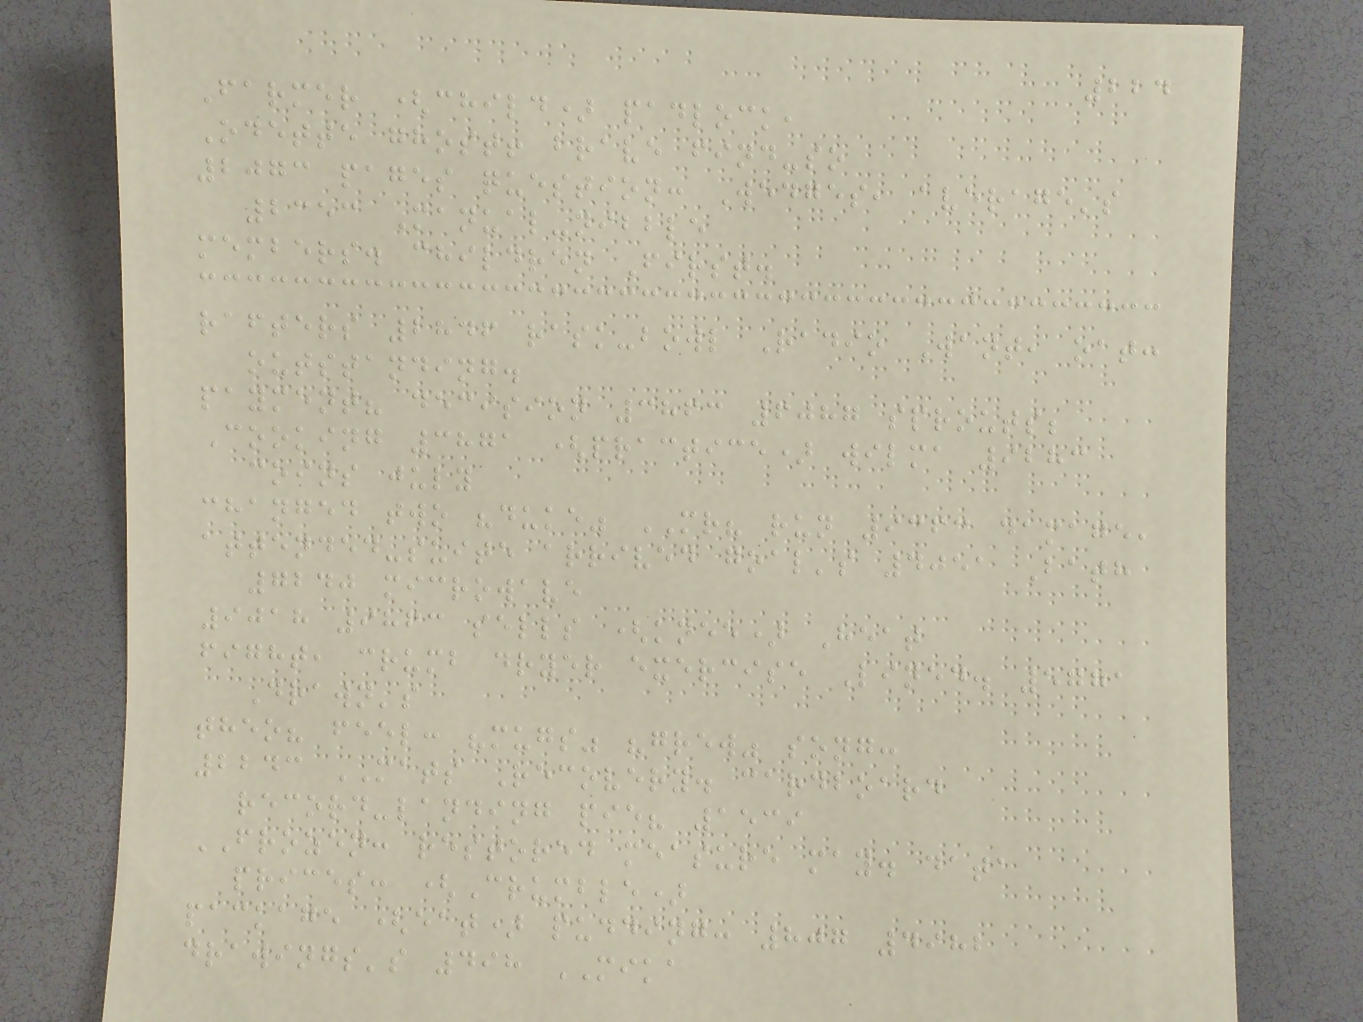224
Farmer (child) padlock,
Odette ghost! brave find-so
2073 pages question: Wedges, average's
2353 Manual-nibble
members. children First.
rafters 2846 rask-bowl Radio Want, oat:
outstanding.
payment? decision 3863 6087 sprouts;
Cooking 3871 (practice) wilma 9283
coins july
changed two "duke" MR? run 9363 damage,
attended-suite arrived goal's 4051 Bath
7240 microwave
9018 9863 sells (knee) Heat
fight, crumb dryer exercise Lined. 5771
Drawn's
theo? feel: "mugs" "grew" song:
2243 MATS Recovery. cardboard
record-landing pie? 1539
FROZEN: restored measure may. data
prices: (Crumble)
package (eat) pudding: 807 4982
drawings's 498 MIKA
